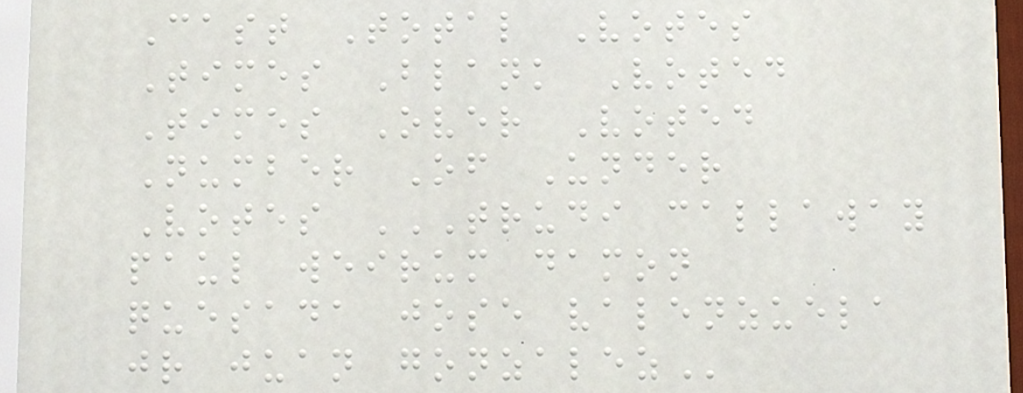Cast Total Votes
Times Blank Voted
Times Over Voted
Number Of Under
Votes TRUDI CALLAWAY
PAUL WEIRUM DAMON
QUESADA JOSE VALENZUELA
JR JUAN GONZALEZ
